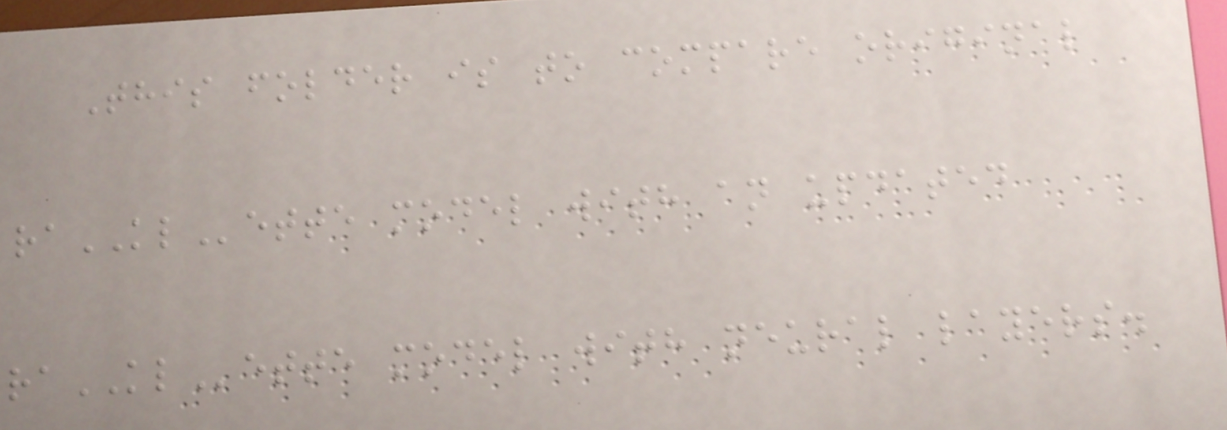This folder is to compare original
raKLette model with an updated
raKLette model with neural layers.
